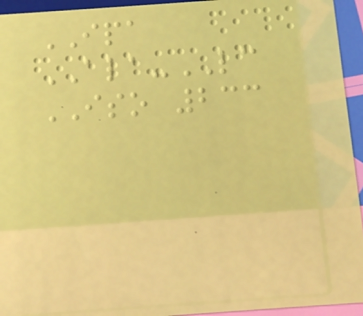IPA
ALA-LC
ISO 233
